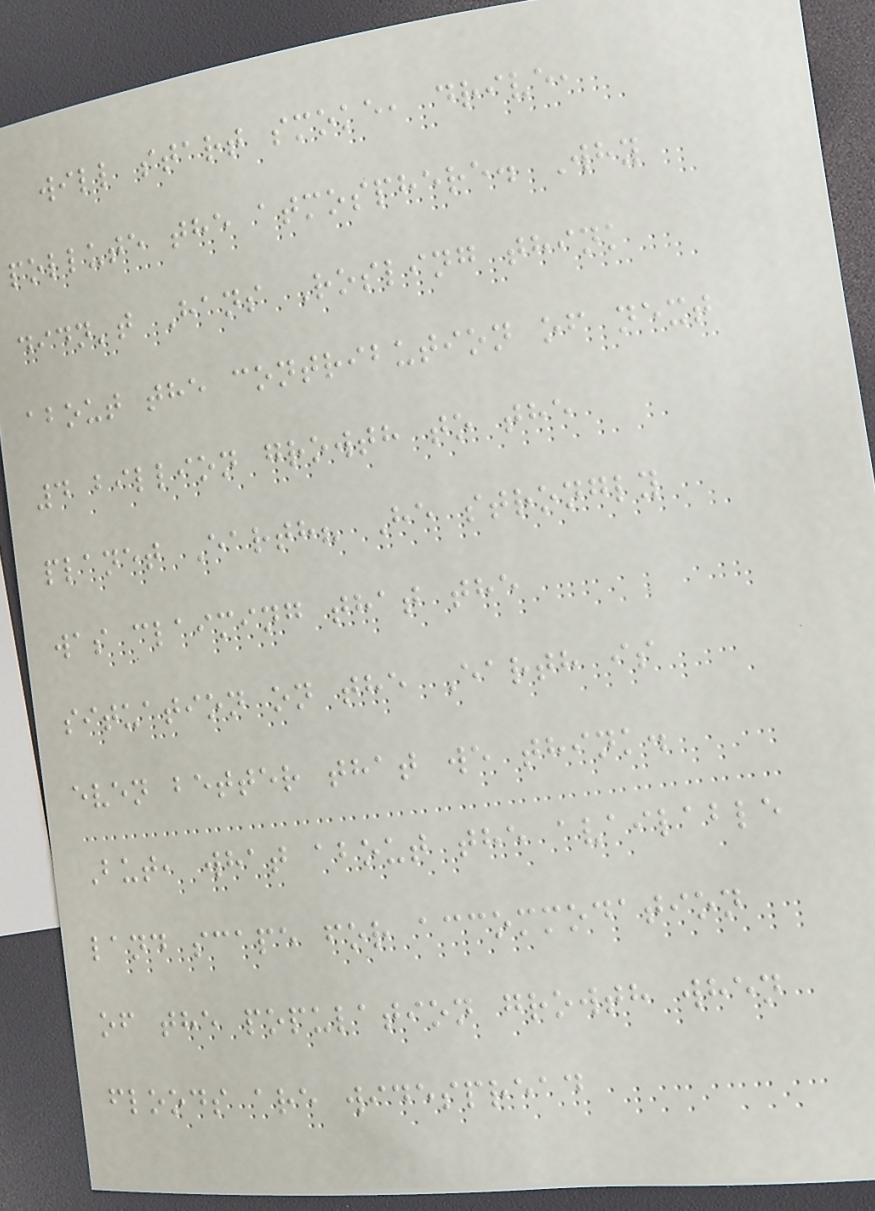will start smoke, drive,
pollute the atmosphere. Why
didn't Hans Rosling think
about the contribution of next
4 billion growth to the
planet Earth? He strongly
was claiming that the
situation on the Earth is
even better that we think.
But, what about the available
land scape for accommodation
of the population growth when
floods are widespread
